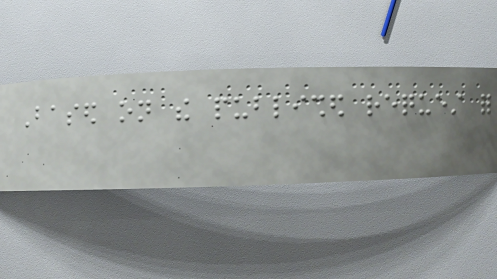Based on the published request for
